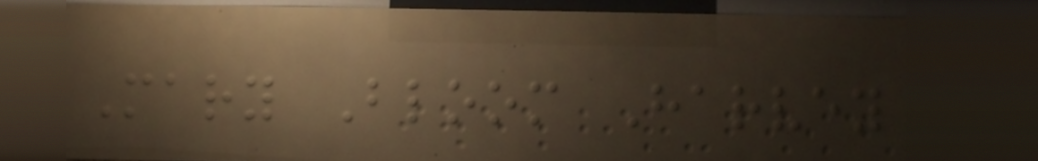Mary Bloom Harvey
